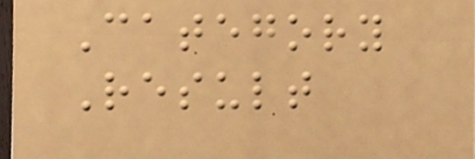Category
Result
